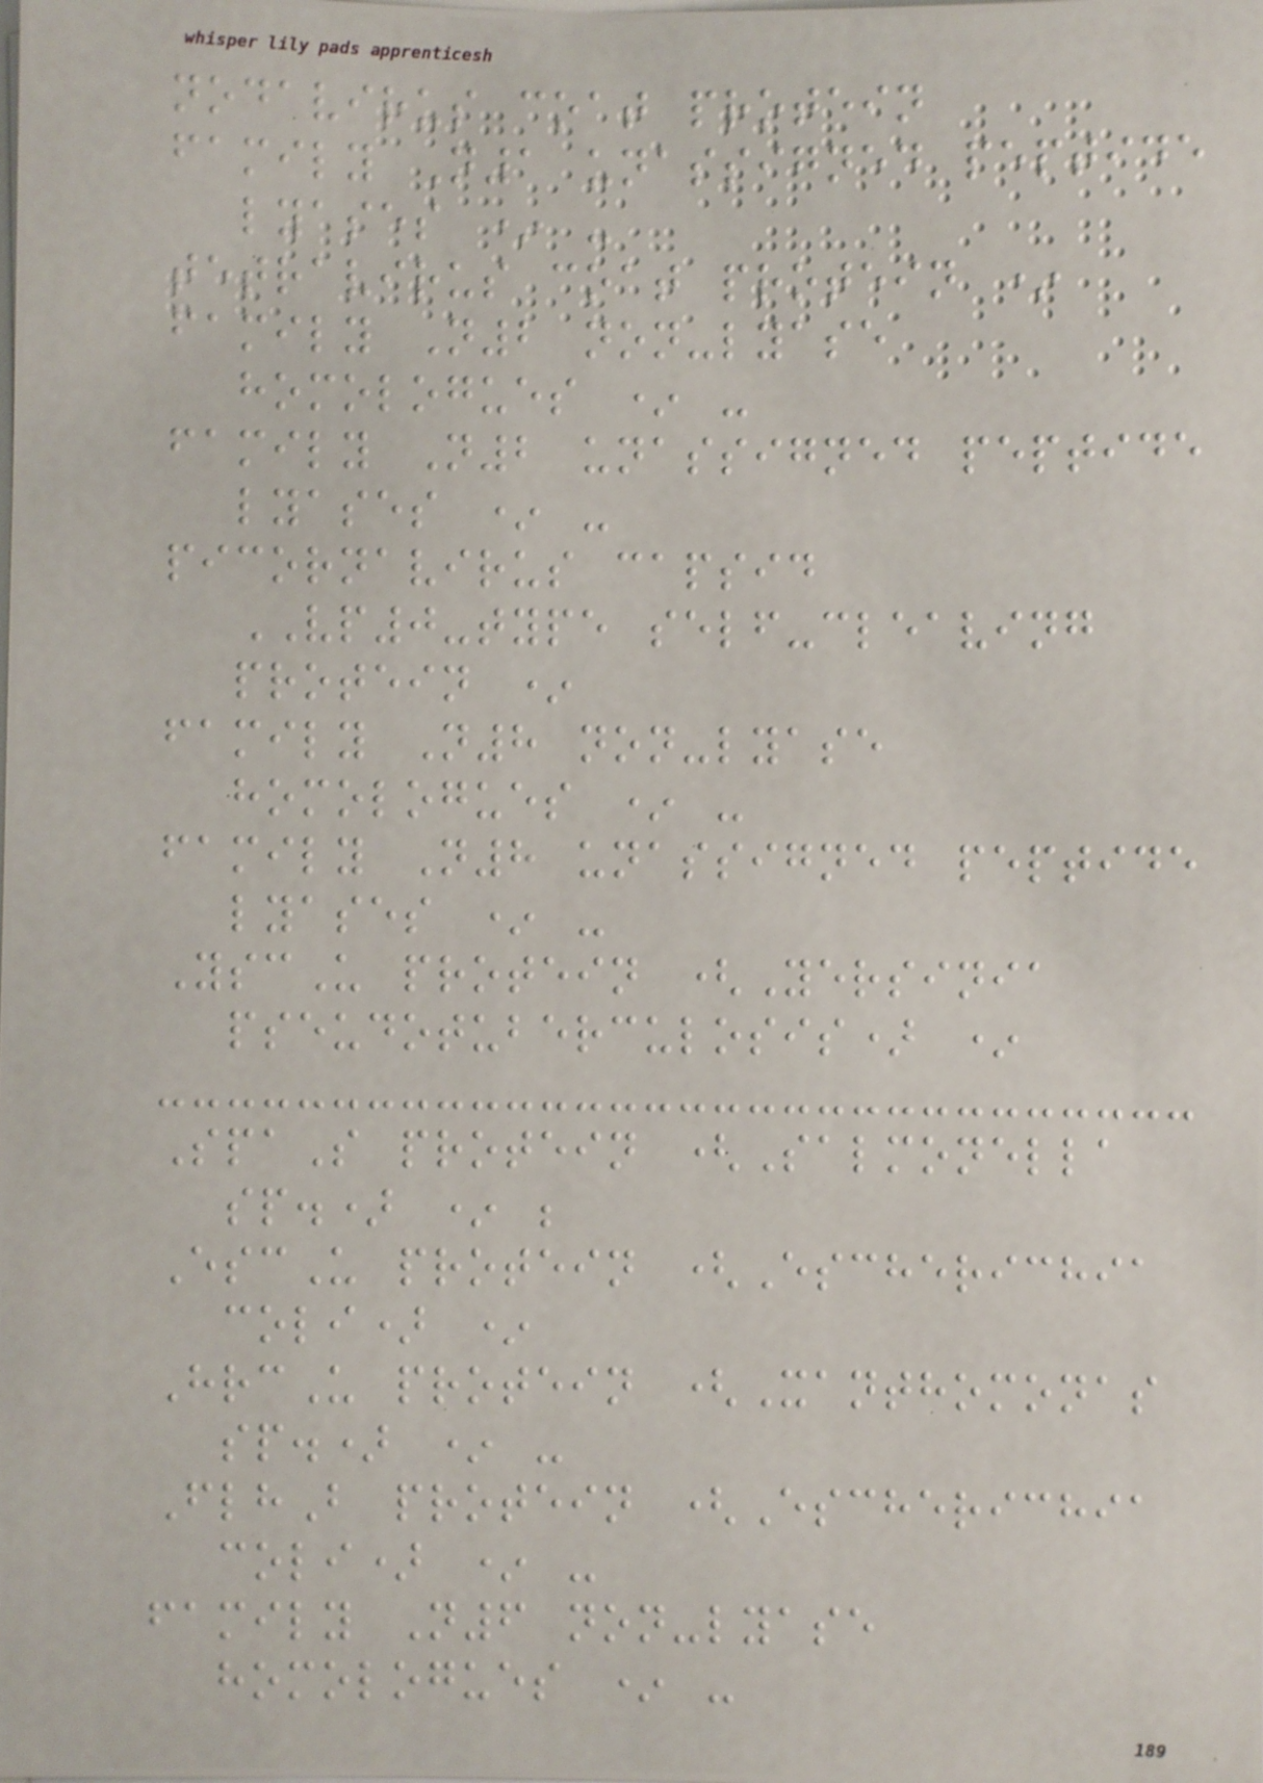nodavirus coat protein
family N1 unassigned peptide
lyases * -
tetravirus coat protein *
family N2 non-lyase
homologues * -
family N2 unassigned peptide
lyases * -
picornavirus capsid
VP0-type self-cleaving
protein *
family N8 non-lyase
homologues * -
family N8 unassigned peptide
lyases * -
YscU protein (Yersinia
pseudotuberculosis) *
SpaS protein (Salmonella
sp.) * ;
EscU protein (Escherichia
coli) *
HrcU protein (Xanthomonas
sp.) * -
FlhB protein (Escherichia
coli) * -
family N6 non-lyase
homologues * -
